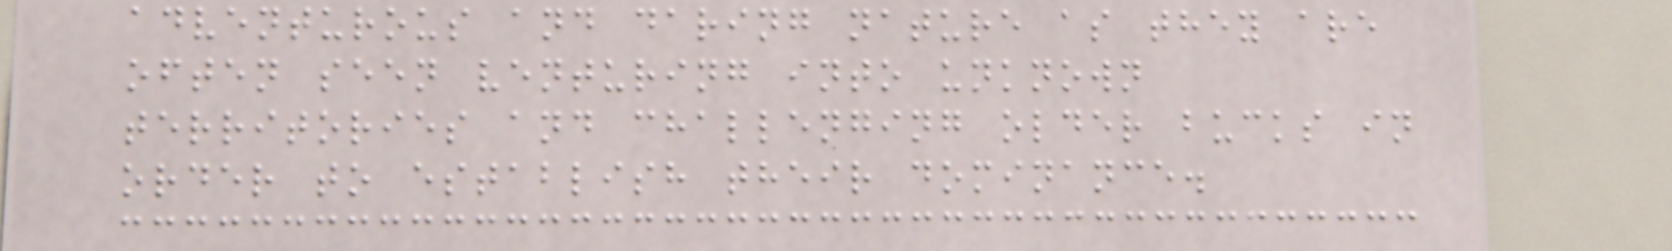adventurous and daring nature as they are
often seen venturing into unknown
territories and challenging older bucks in
order to establish their dominance.
